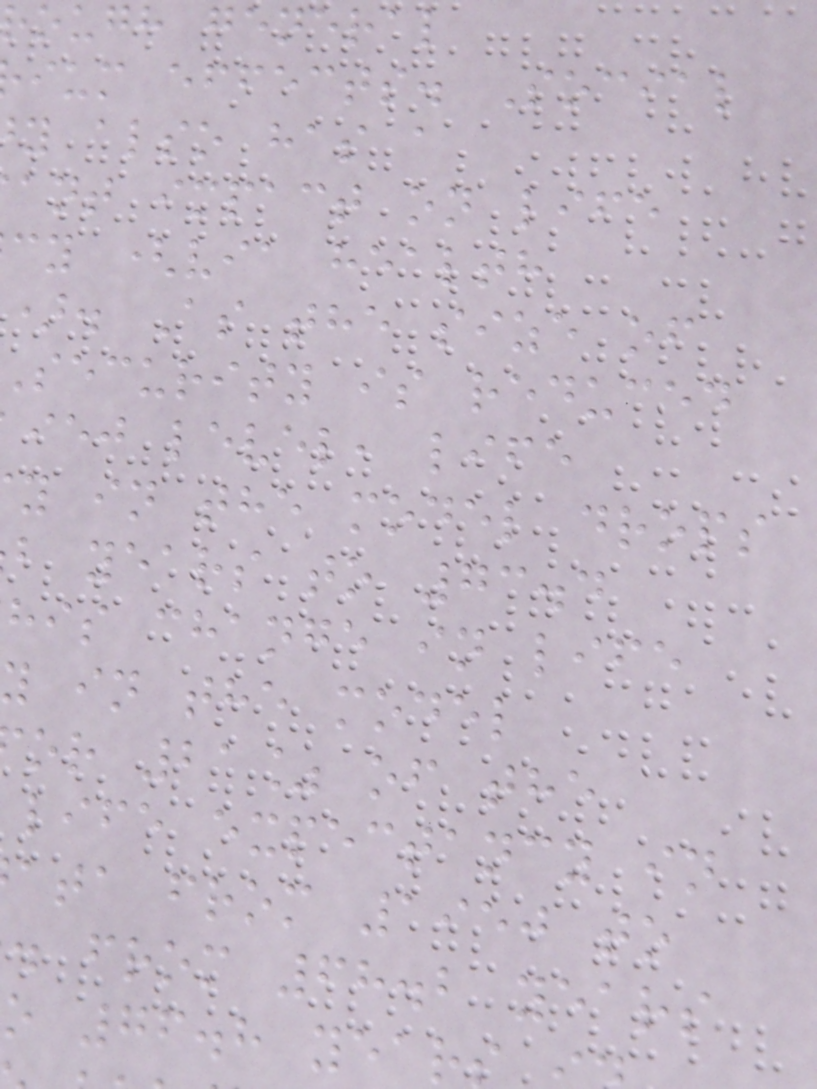rough general
ium effects. Social
y also has a
ant impact on life
cy (via health
). As the size of
security is reduced
iej level, life
y in the model drops
b years to 73.4
his change in life
in the model
or 21% of the
life expectancy in
ata from 1950 to
. from 68.2 years
o 76.8 year
